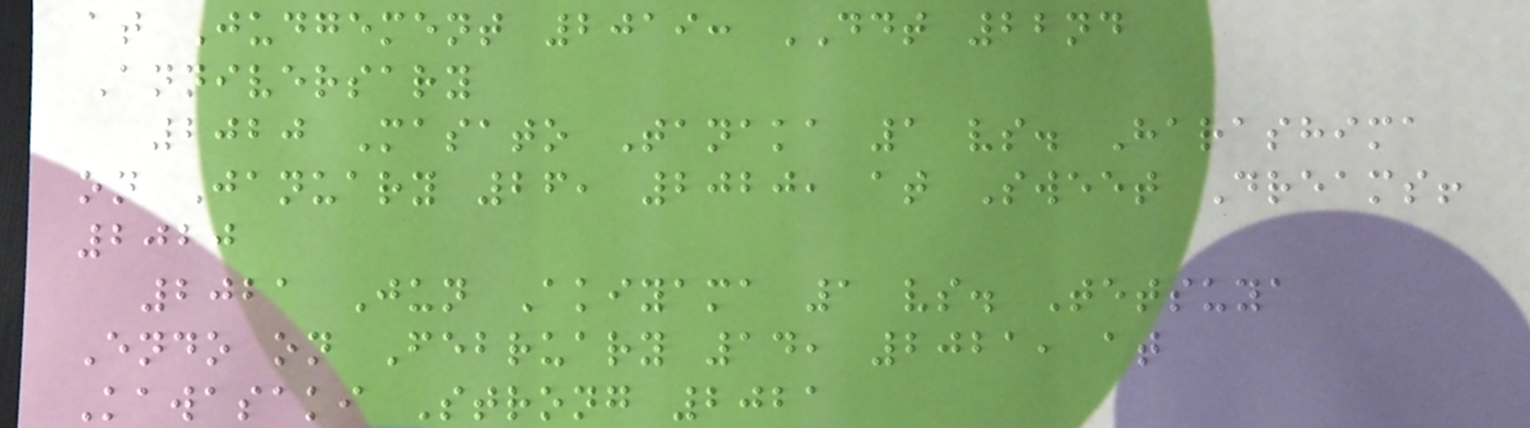at Judgement 2019: DDT 22nd
Anniversary
2020 Masato Tanaka 1 vs. Harashima
on January 26, 2020, at Sweet Dreams!
2020
2021 Jun Akiyama 1 vs. Tetsuya
Endo on February 14, 2021, at
Kawasaki Strong 2021
